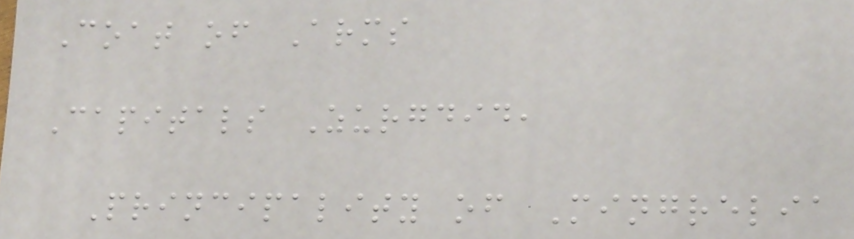Coat of Arms
Capitals Zurgdid,
Principality of Mingrelia
